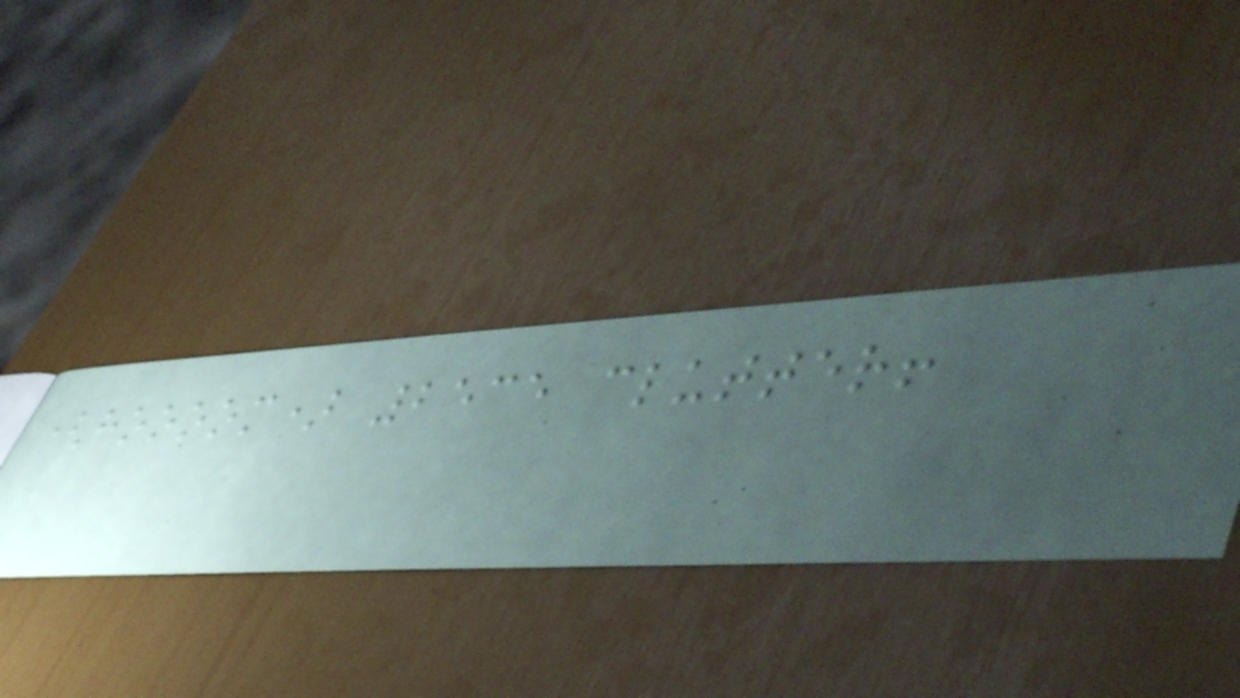(hoooom) 2535 clutter!
